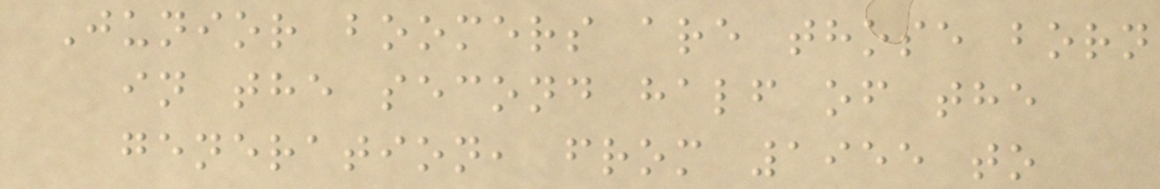Junior boomers are those born
in the second half of the
generation, from 1955 to
